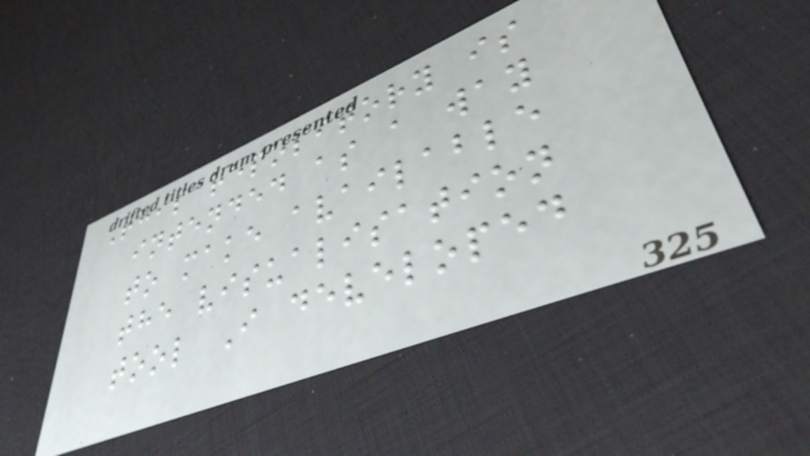This repository is
intended as a way
to make available
the visualisation
tool I developed
